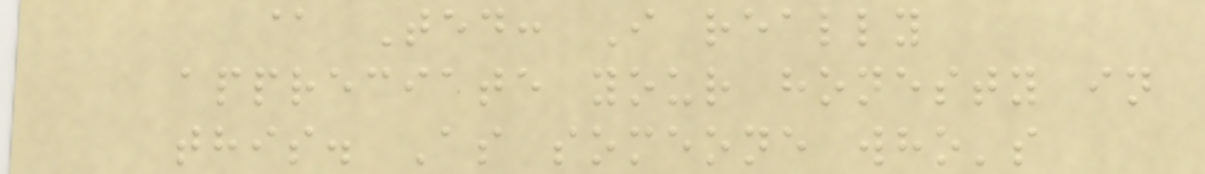@ Ted: I really
appreciate your honesty in
this. As someone who's
